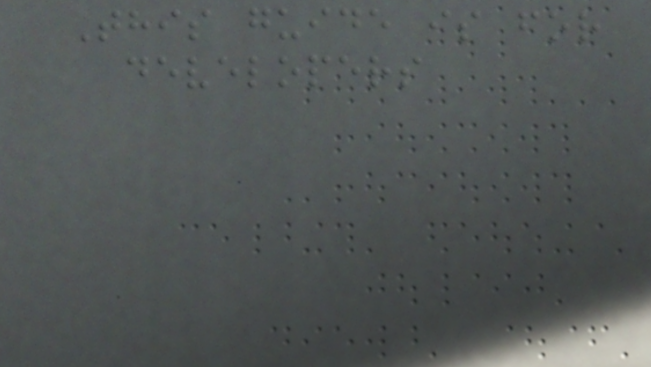This guide is for
developers
